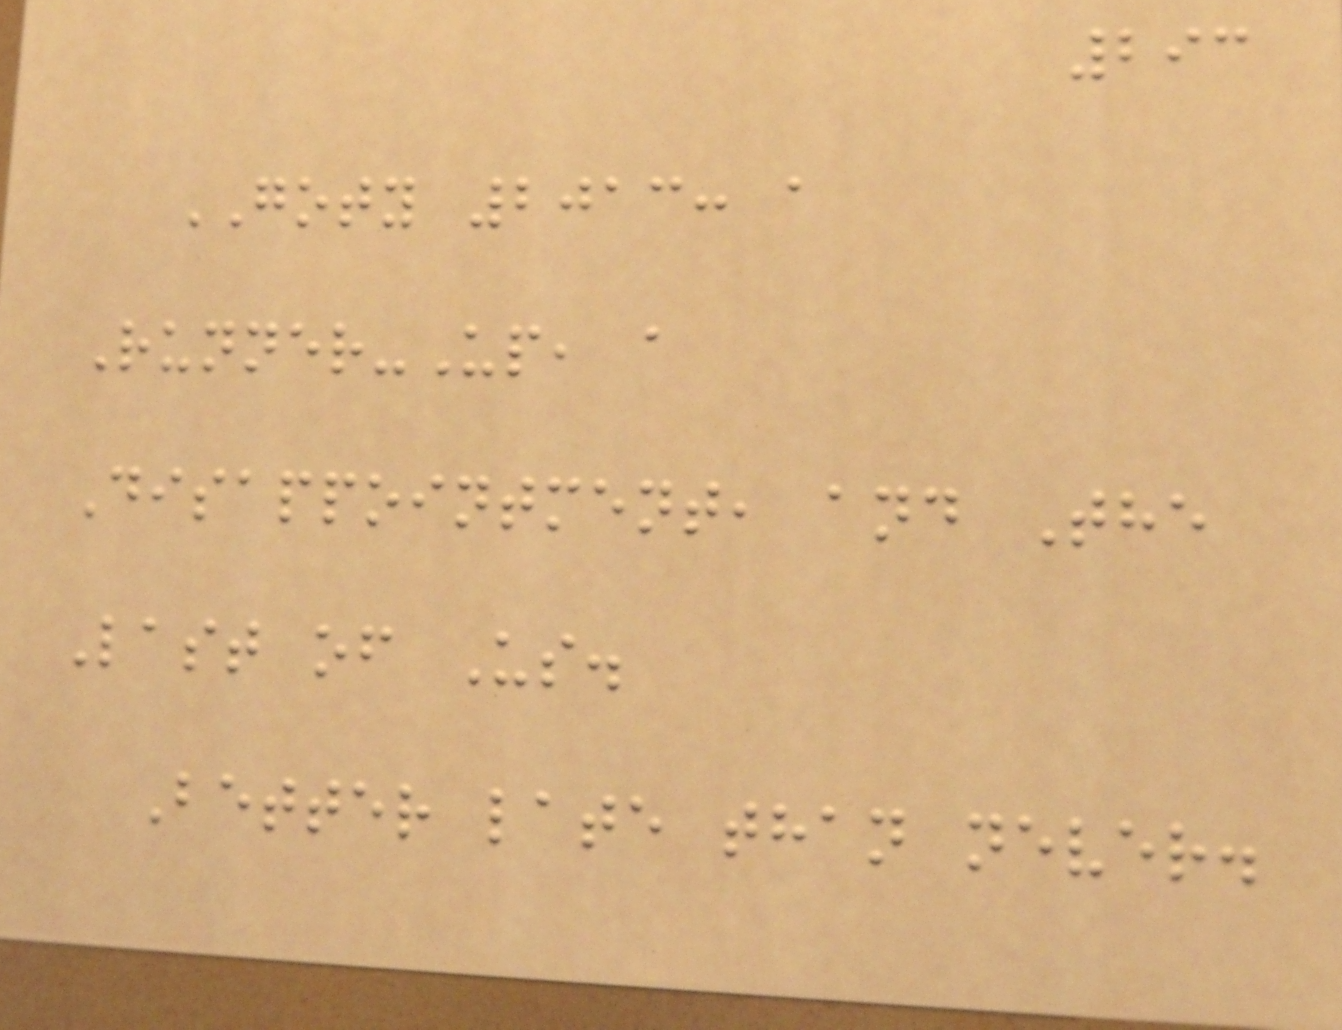293
GOTY 2013: a
Runner-Up, a
Disappointment, and The
Last of Us.
Better late than never.
